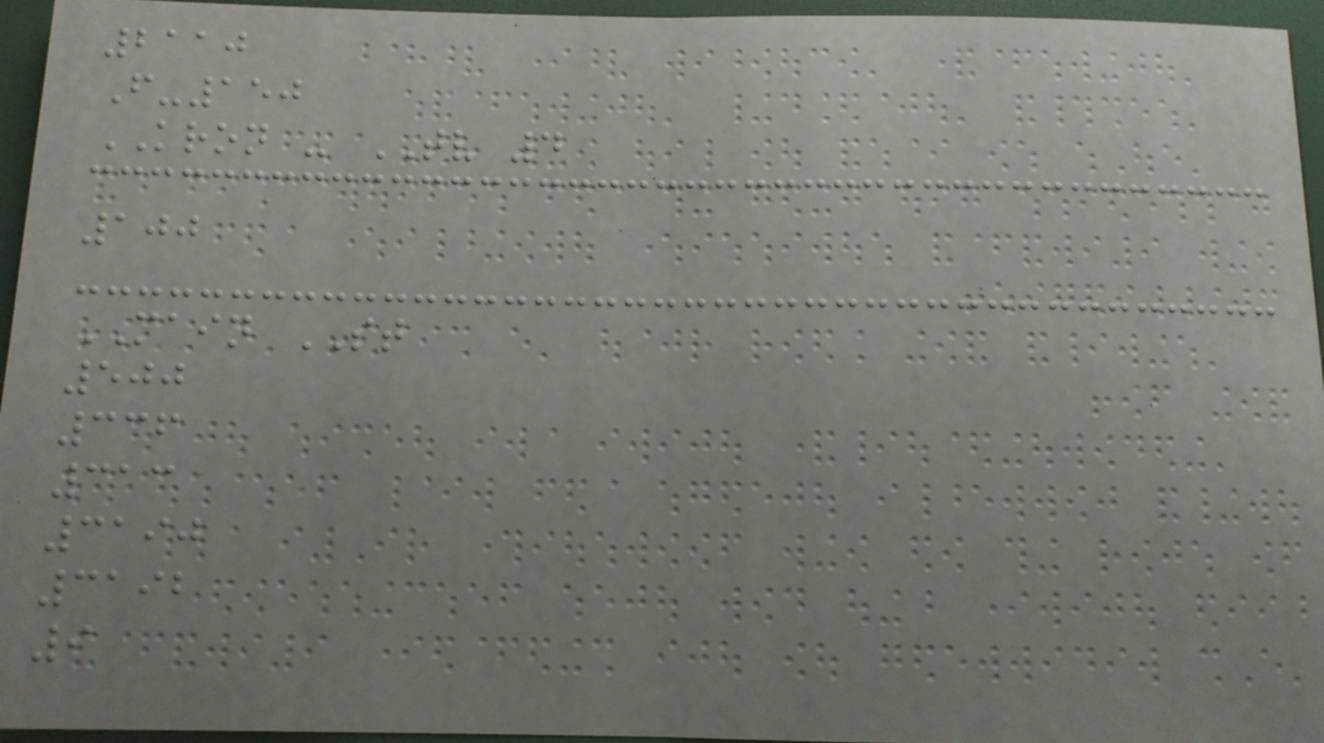2110
F-150
KRON - TV 4
100
MAIN ST
500
336
313
3190
3192
9
